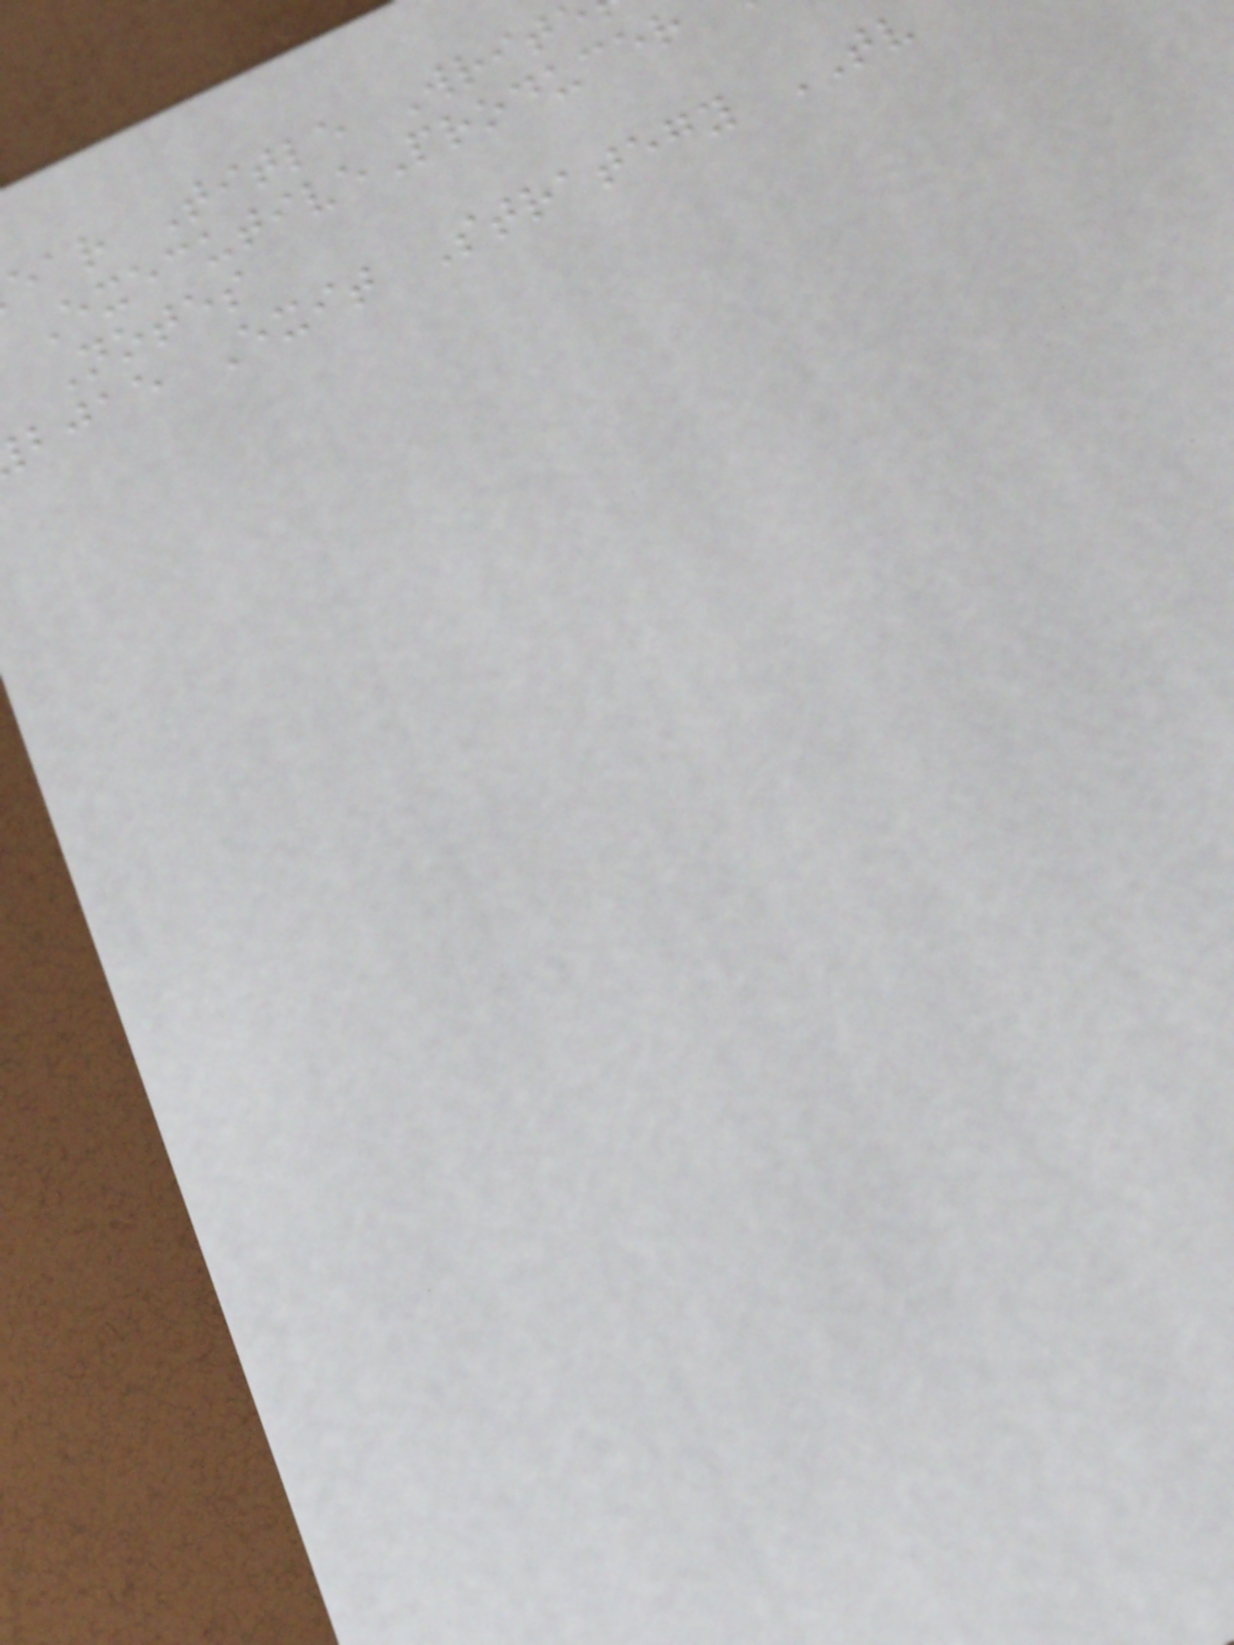ear Title Writ
ExecutiveProducer
Notes
bjae Exit Strategy TV
